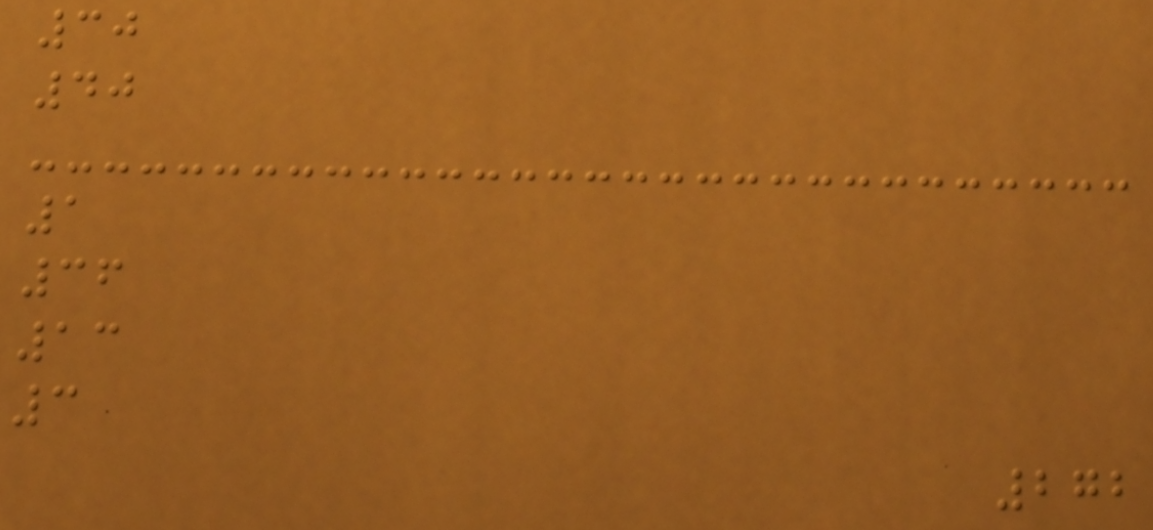30
40
1
36
13
3
272
